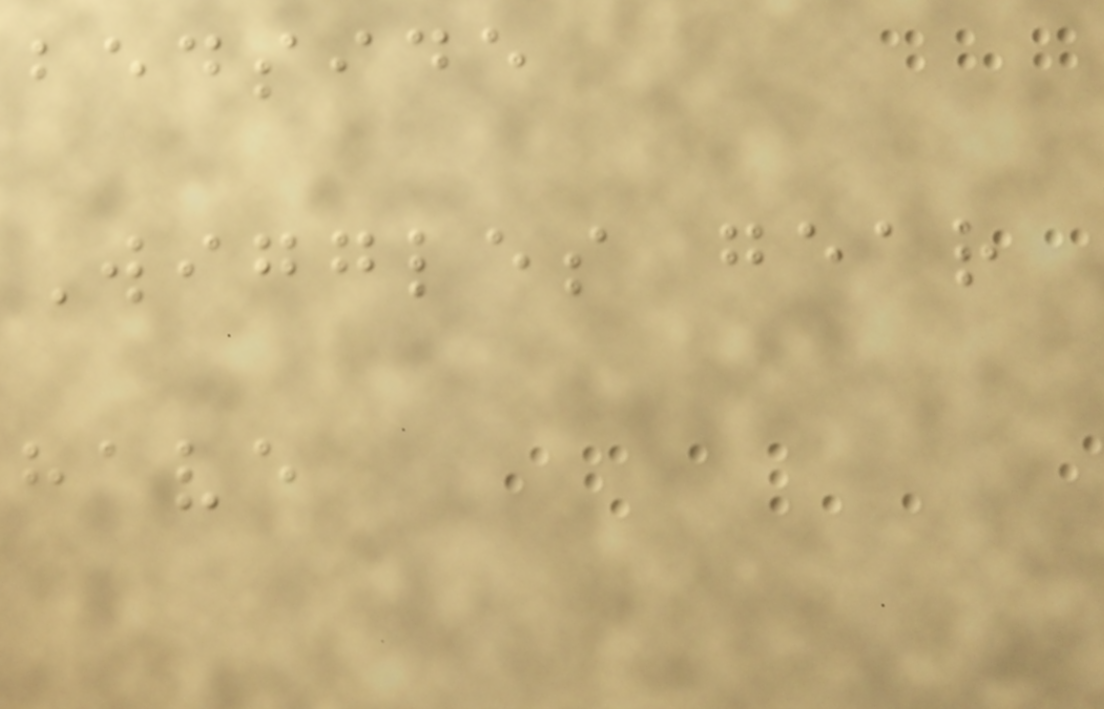bedside
Wiggles gear
have
